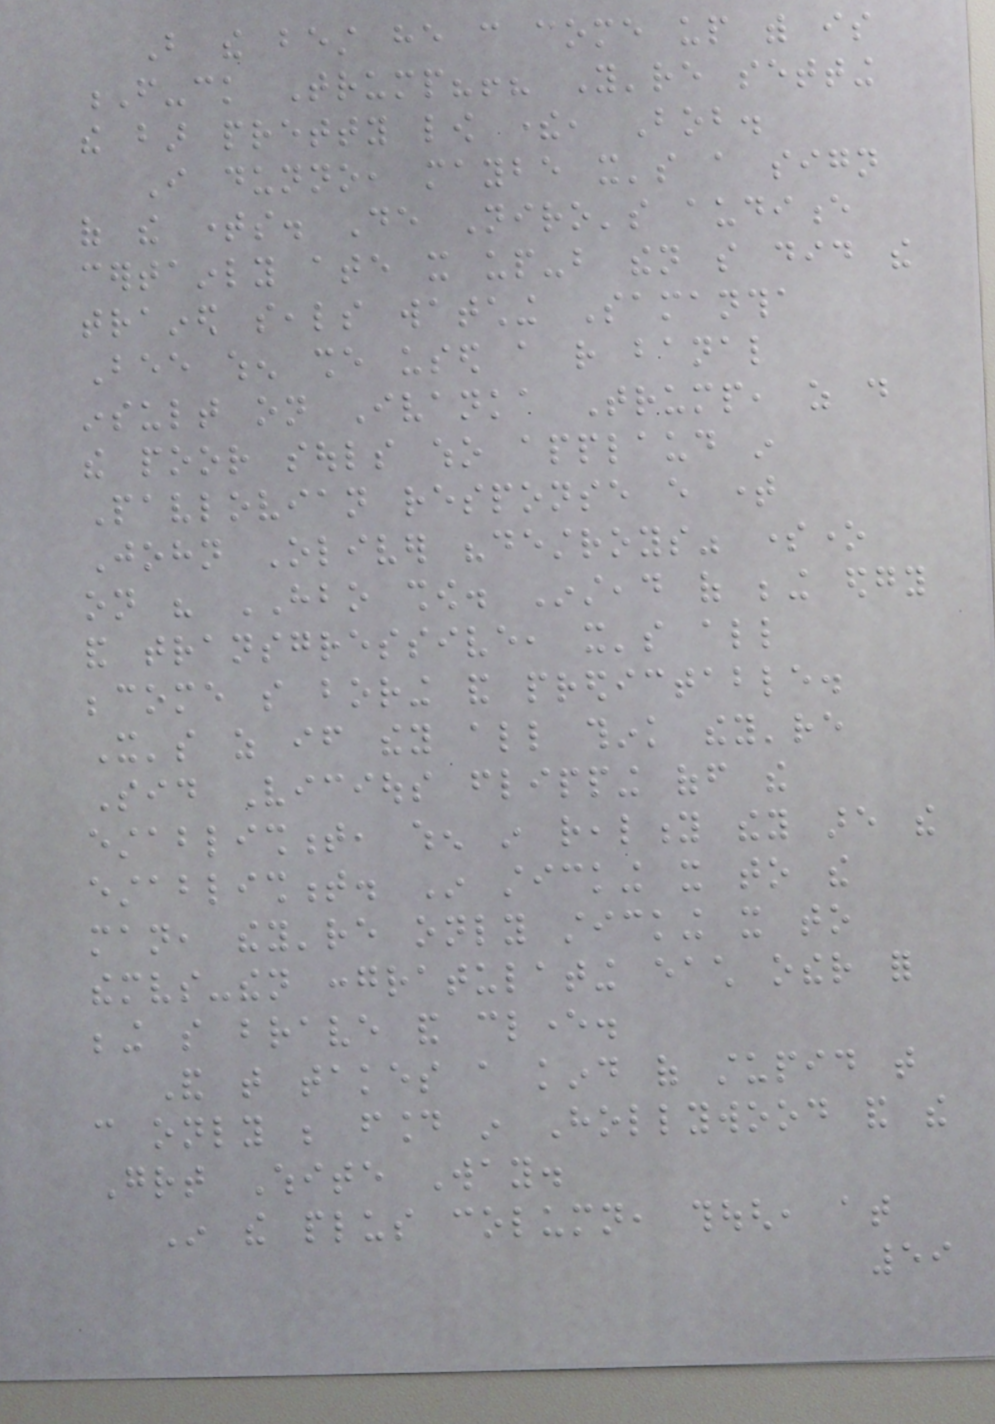But the best he can come up with is
F-ck Trump?!? You're setting
the bar pretty low there, Bob.
I dunno, maybe it's a sign
of the times. De Niro's audience
certainly ate it up-but then so did the
trained seals watching Samantha
Bee when she used a rather banal
insult on Ivanka Trump, as do
the poor souls who applaud in
Pavlovian response every time
John Oliver "destroys" someone
on his HBO show. Instead of being edgy
and transgressive, it's all
become so boring and predictable.
It's as if they all think they're
Sid Vicious flipping off the
establishment, when in reality they are the
establishment. In sticking it to the
man, they're only sticking it to
themselves-then congratulating each other for
being so brave and clever.
And that takes a kind of stupid that
can only be found in Hollywood and the
Great White Way.
In the plus column, though, at
59
